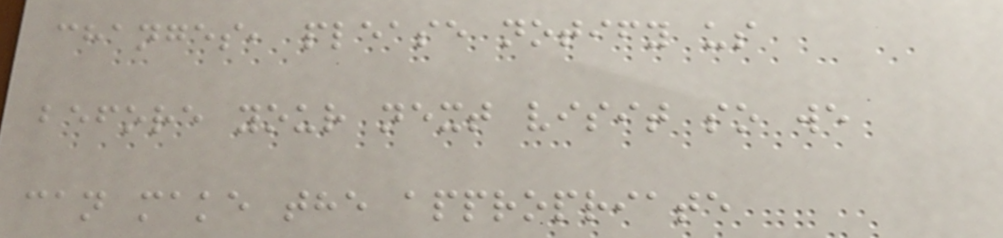changes, please notify us
before your next visit so we
can make the appropriate
